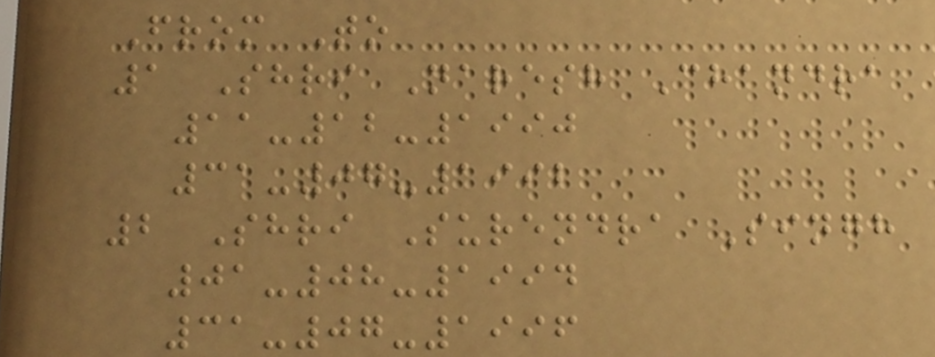From To
1 Shri Naresh Chandra
11-12-1990
31-07-1992
2 Shri Surendra Singh
01-08-1994
31-07-1996
